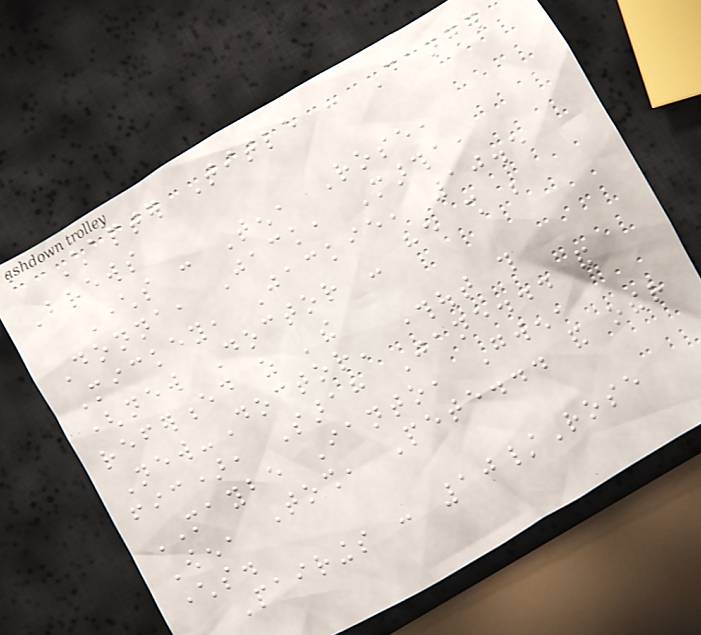Chapter Title : Danger
Brews
Characters : Ten, Rose,
Donna, Jack, Martha,
Mickey, Jackie, 10.5
(new Doctor - he shall be
referenced as 'the
New-Doctor' throughout this
fic), Sarah Jane... and
MAYBE Ianto, Gwen,
Owen, Tosh, Pete... and other
characters.
Pairings : 10/Rose
